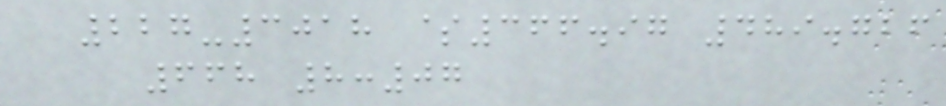227-3018 $366.97 489.726
668 8:07
